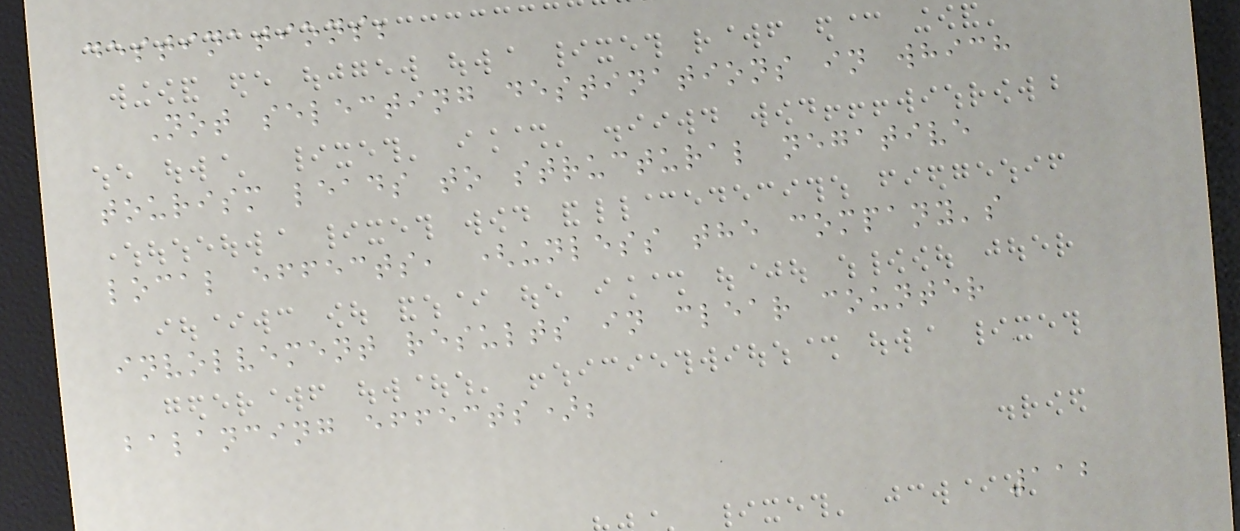destinations;
Not selecting destinations in which
tourism leads to structural negative
local effects, (unless the company's
involvement results in clear counter
balancing effects);
112
